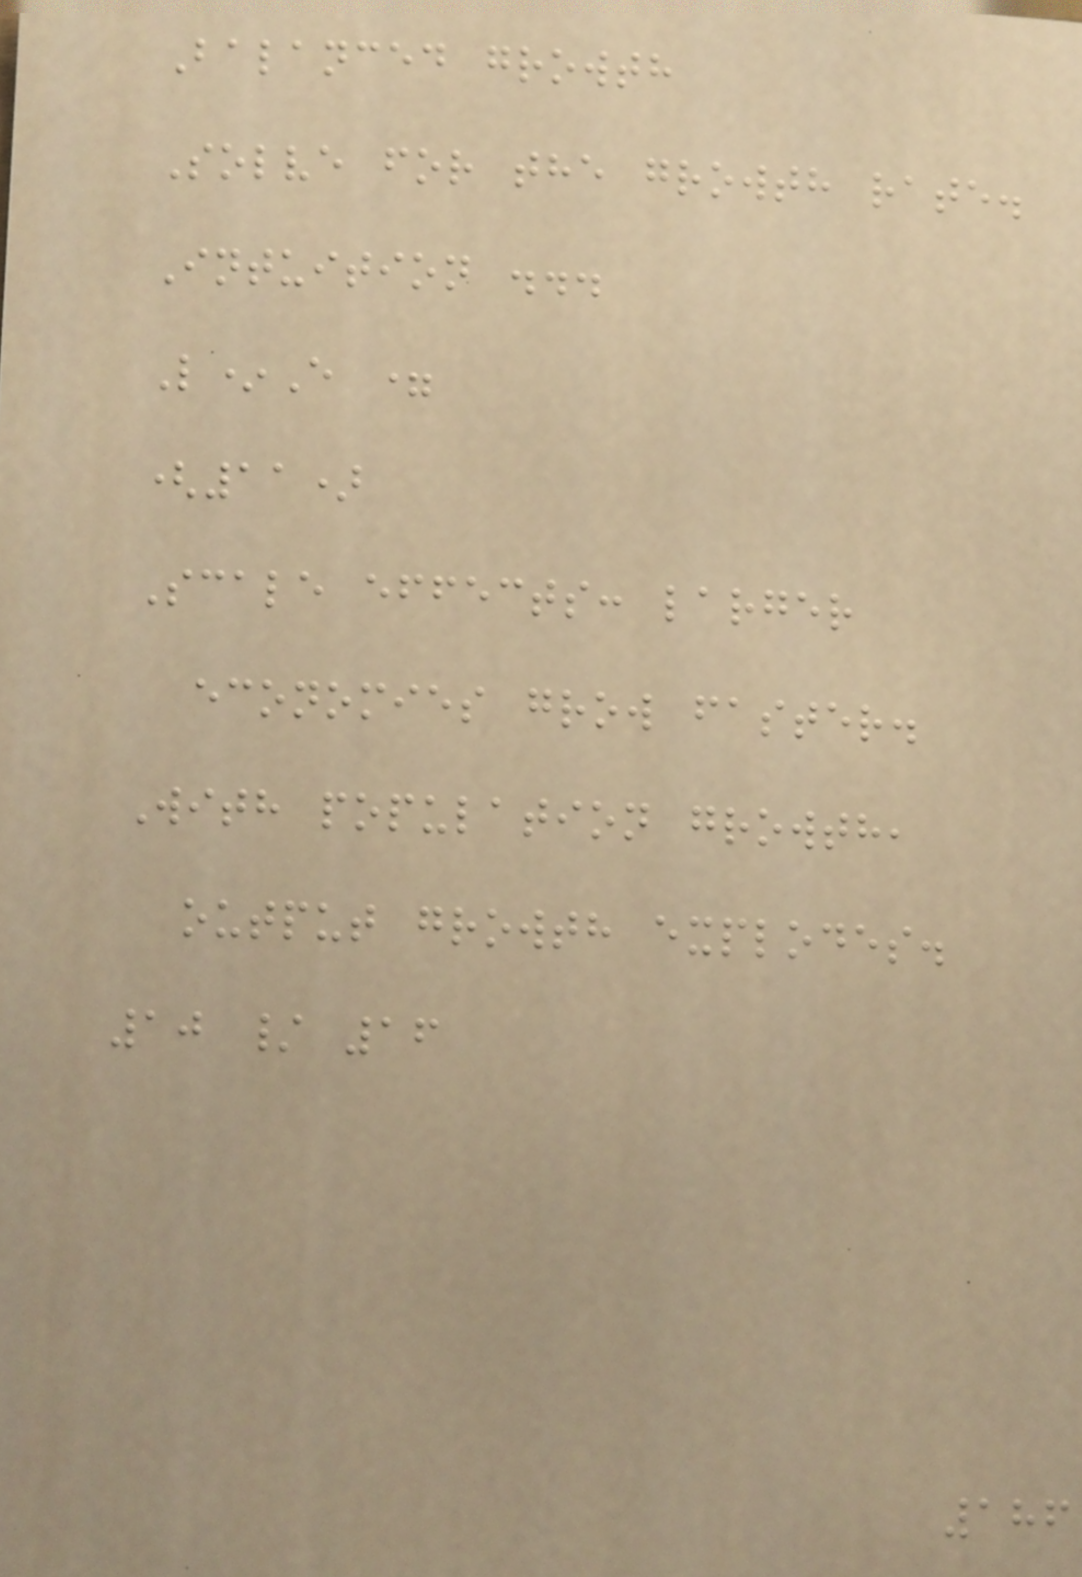Balanced growth
Solve for the growth rate.
Intuition ...
L*E =
(11)
Scale effects: larger
economies grow faster.
With population growth,
output growth explodes.
10 / 16
186
